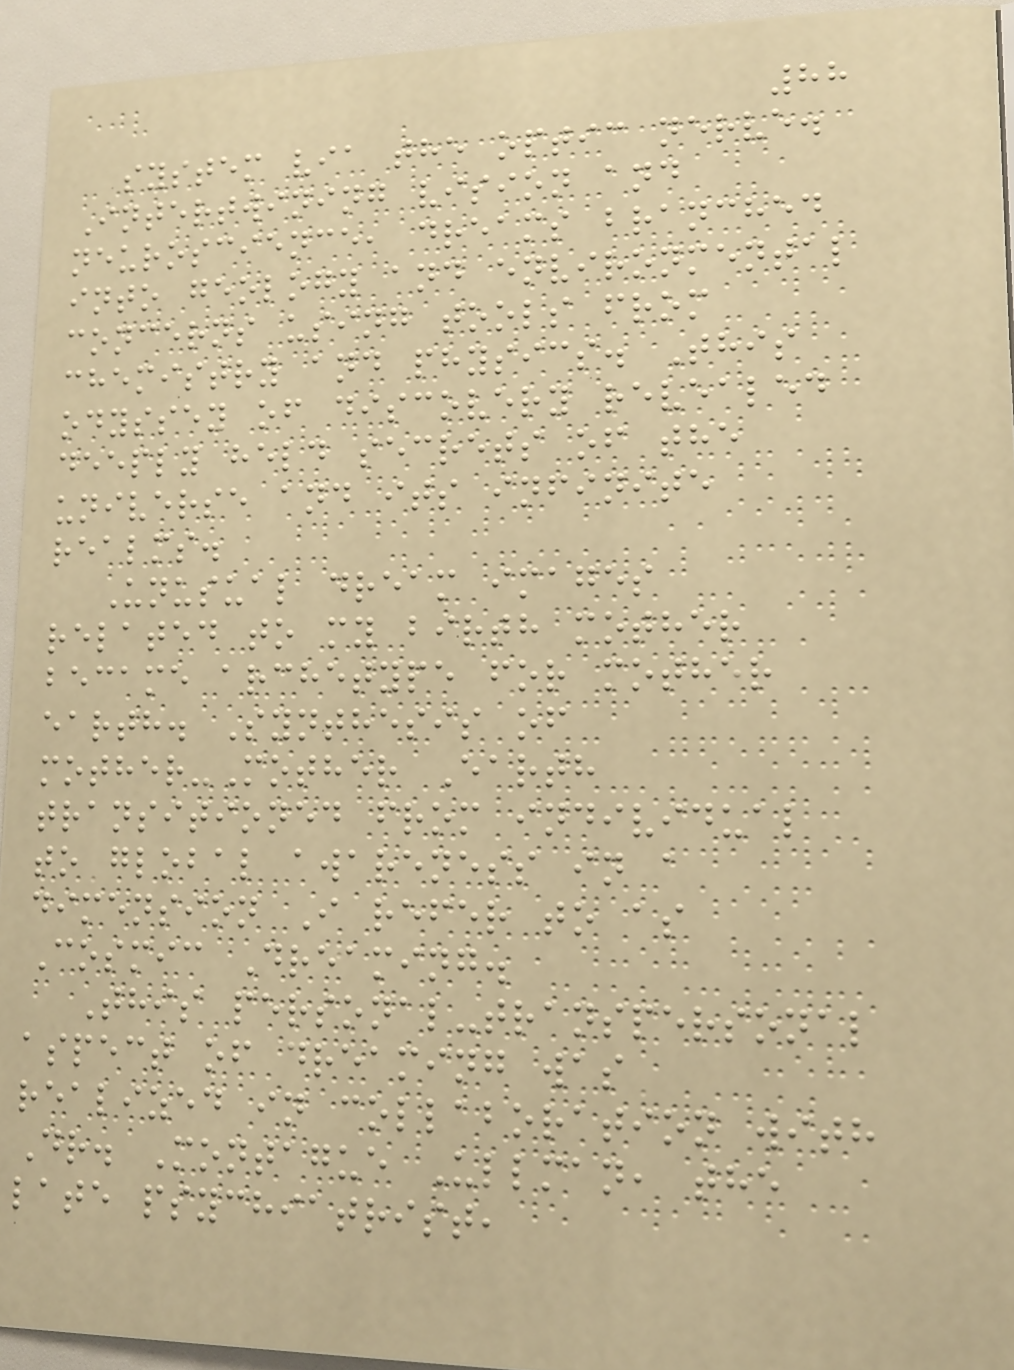88
system via the optic nerve.
Intertwining vision and
neuroscience, dreams branched
into geology and environmental
concerns using tools from
chemistry and physics. This
odyssey of discovery revealed
deeply held secrets of the
universe and its infinite
realms.
Unusual dream images
related to my birth mother
became archetype for mother
earth. Synthesis of
mother-Mother Earth
transitioned from individual
to global awareness in a
dimension I refer to as
Cosmic Dreaming.
This personal-transpersonal
aspect of dreaming was
realized in collaboration with
Dr. Montague Ullman, the
late psychiatrist,
